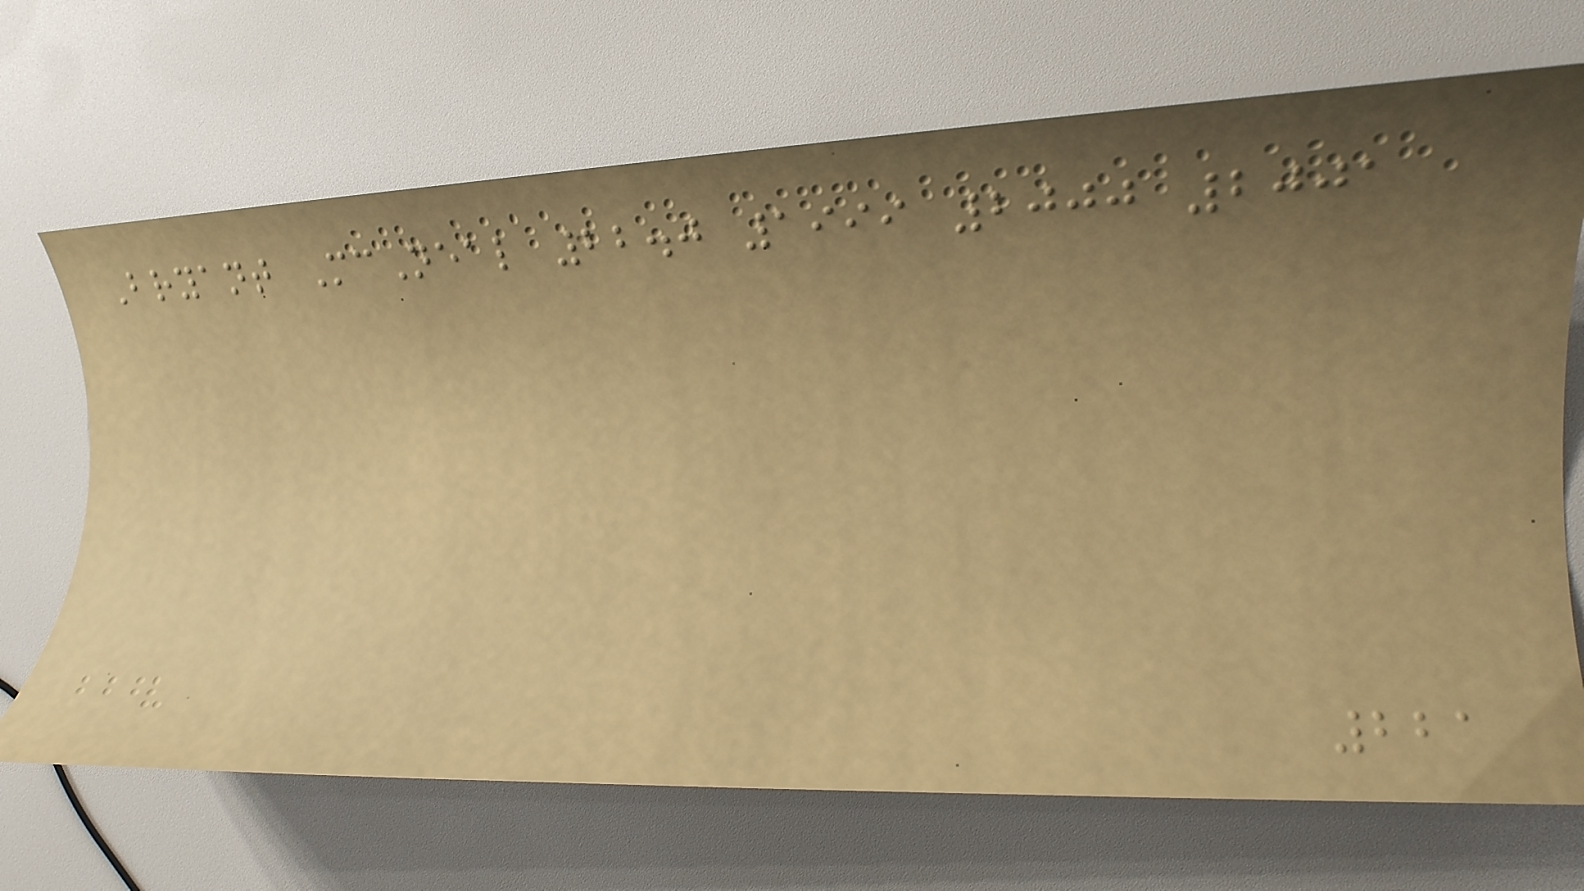Bryant McNeal 22.0 1999 2000 2001
221
